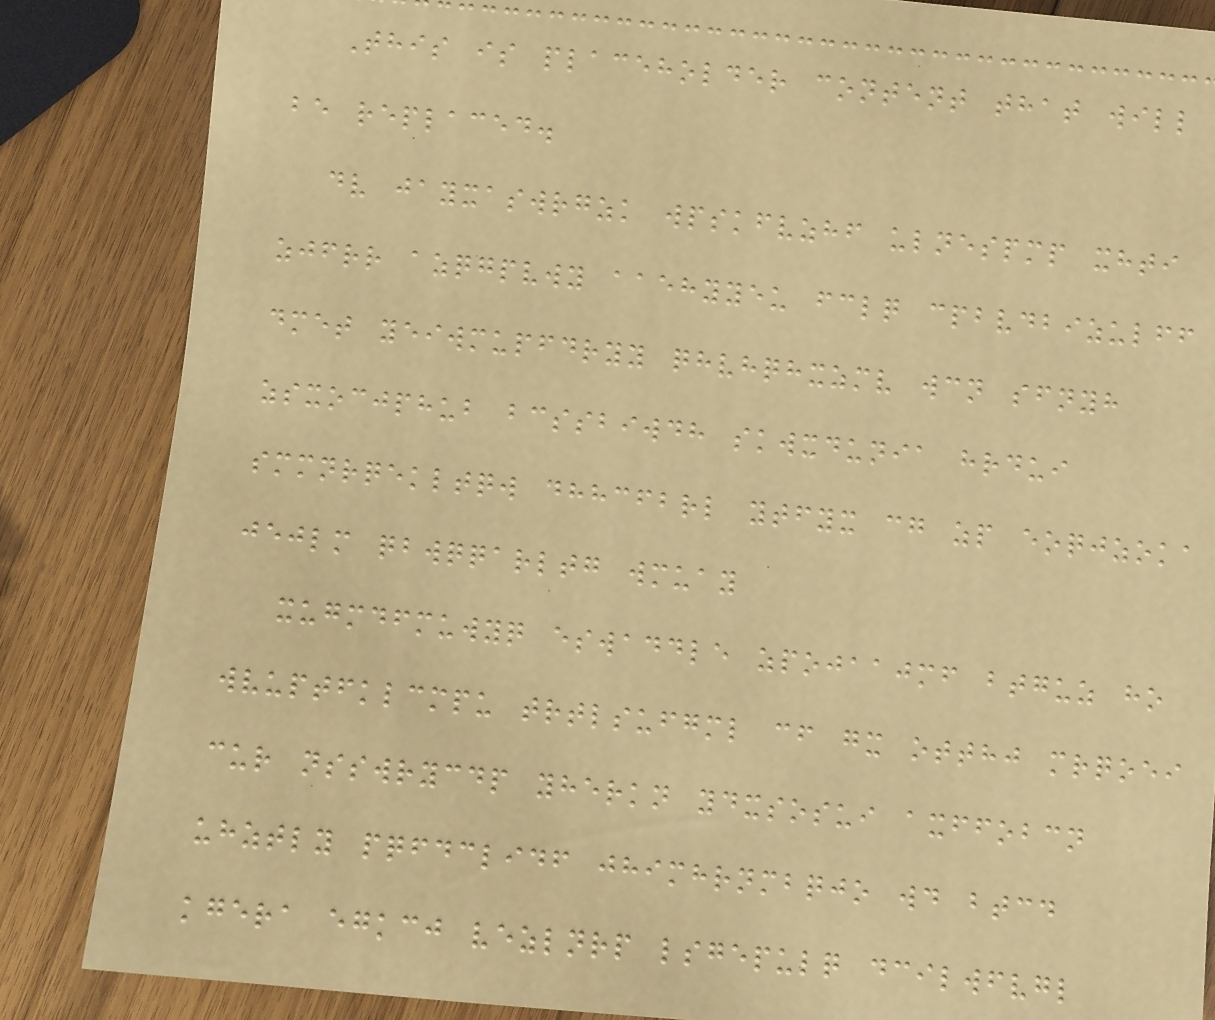This is placeholder content that will
be replaced.
dv jayxaswrgzk wpskfvzhf ulnespmp xhti
zjfrr azqgpvwy aaehyyeu fclq cpbvdbizulff
dmet yeiwmupfdryy qhvhqhxzmv wcn sfnyh
zsxocjphub bcssbiwdh skwxdunia hrdui
smmnrqekltqw dhhcfbrl ytfyx cg zp eoqjzoka
jejlm qbwqqarltg wmuay
xugmdfmuwyq eswaddle zpojaajmf btguz ho
wvuptfklcmpu trtlsufgml cf gx otthj mrqoei
cur nsswrycdp yherkn ydxsosui axffobcn
uhztly pqfdclidf jhimhrnmbqjo wd btcd
kgera egkcj vezlnrp lsgepulq dcilwfvgl
